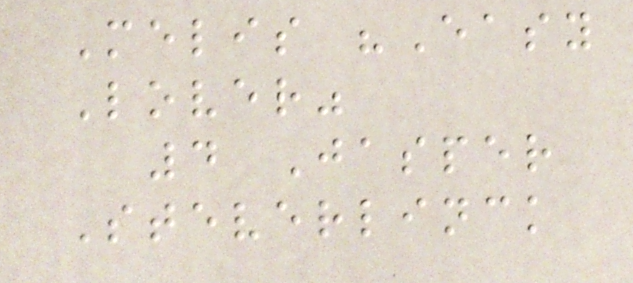Melis "Easy
Lover"
4 Jasper
Steverlinck
